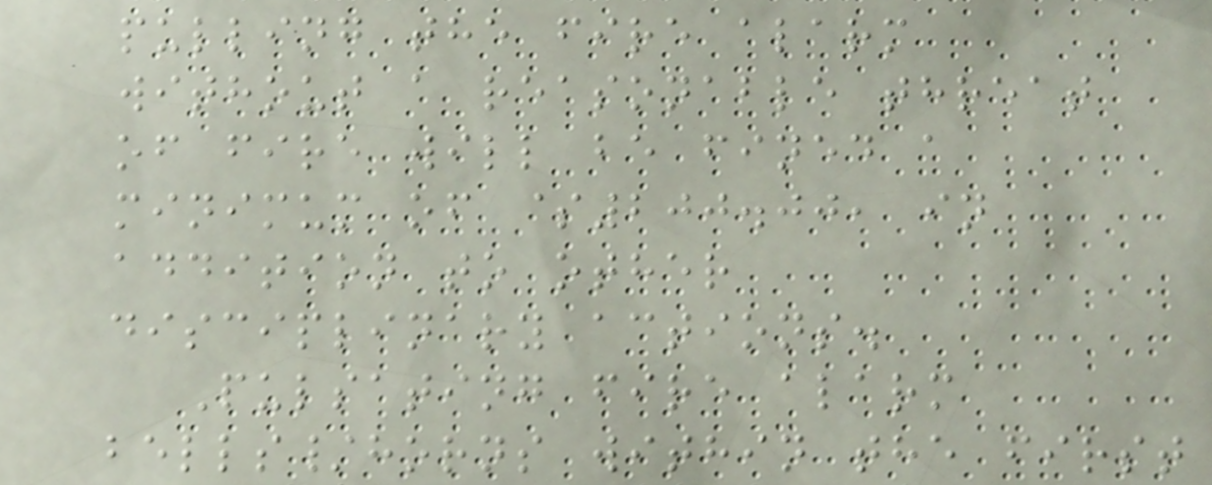pulling the fire alarm
without a reasonable threat
of fire will be fined a
minimum of $200.00, in
addition to other
disciplinary actions.
Pulsating fire alarm
bells/horns within the first
